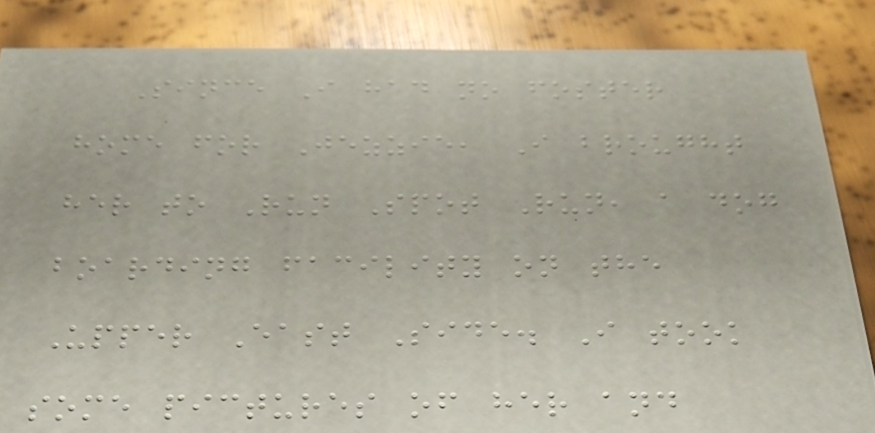Since I had no foster
home for Jezzie, I brought
her to Run Spot Run, a dog
boarding facility on the
Upper East Side. I took
some pictures of her and
